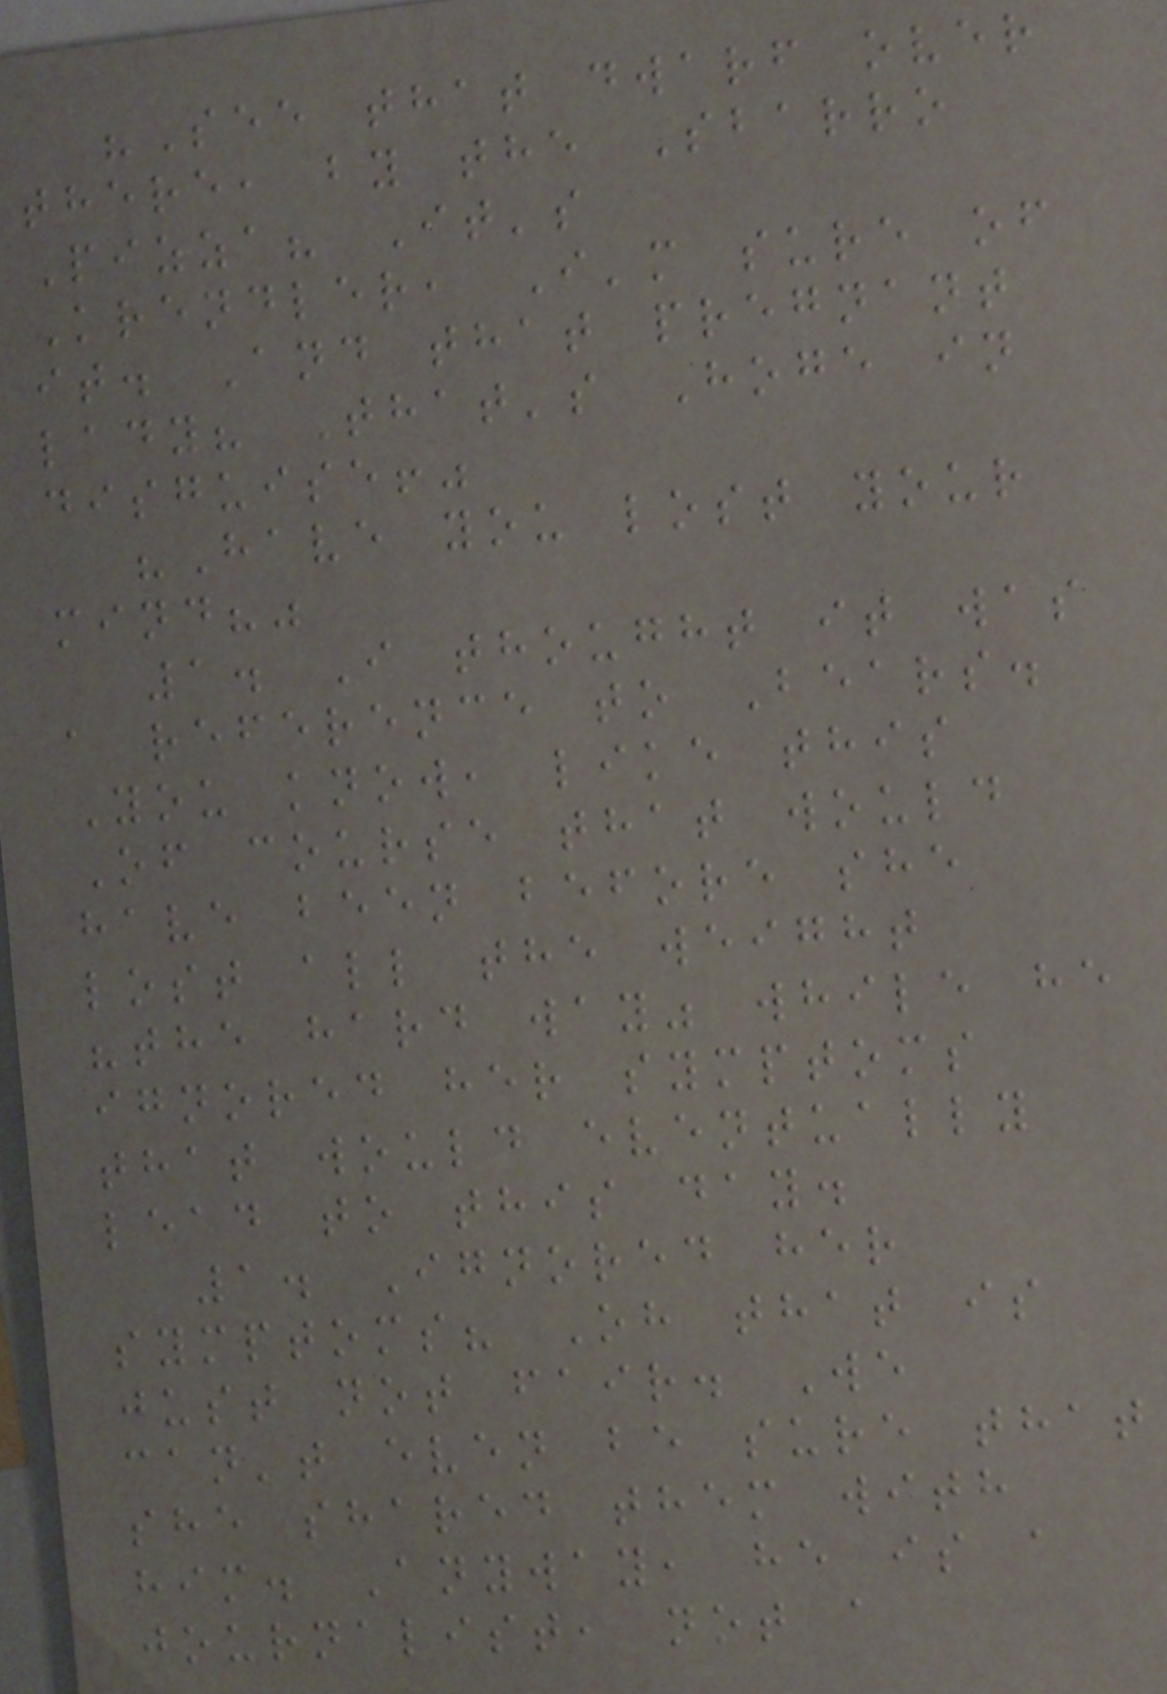"See that dwarf over
there, by the Sbarro
Pizza? It's
Krendler, I'm sure of
it. And that pregnant
lady? That's Hoge in
disguise!"
"Have you lost your
mind?"
1. I thought it was
a reference to Bears.
You know, like this
Of course that would
have been before she
lost all the weight
"the hard way" while he
ignored her symptoms
that would eventually
lead to this day.
1. Ignored her
symptoms? Oh that is
just not fair. We
can't even be sure that
she shared them with
him. Anyway, he is a
journalist, not a
